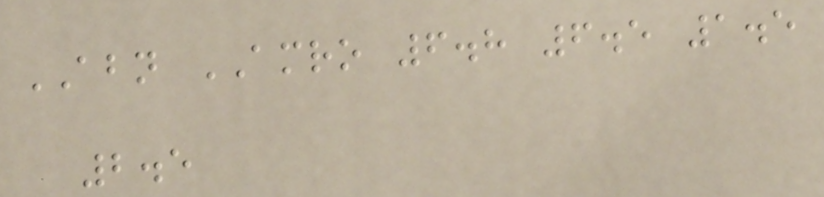ABN AMRO 6.8 6.5 1.5
2.5
